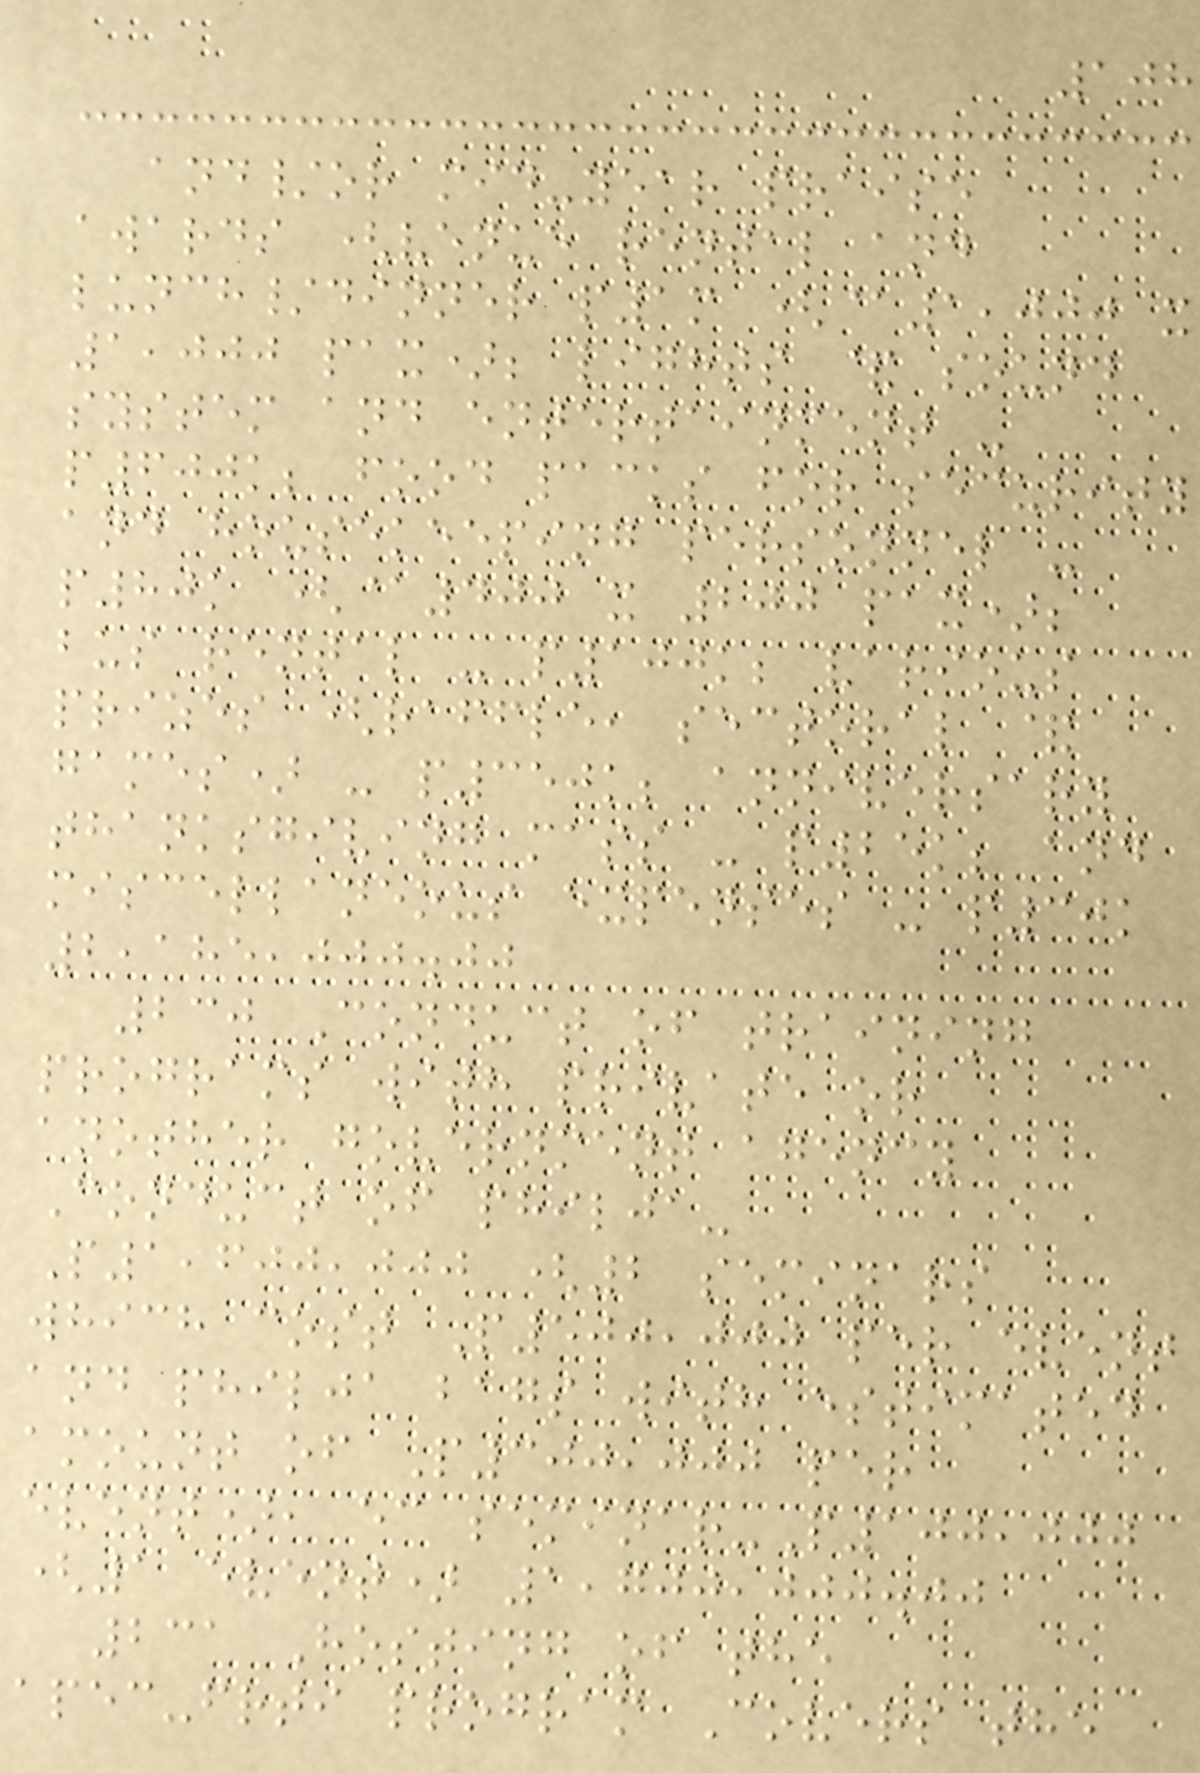108
and/or mid-year praise
awards (venue rental and
lunch/dinner p1m (@1,000 x
1,000 pax); lights & sound
system and entertainment -
p600k; food packs for security
and housekeeping personnel -
p80k (@400 x 200 pax);
bus rental - p100k; various
prizes (raffle, sectoral &
games) - p350k; anniversary
thanksgiving mass - p25k; and
miscellaneous expenses - p30k
2,185,000.00
230 Conduct of training
programs with private or
another government agency
Conduct of philja-
P1,600,000 (2 seminars
which cost P500,000 per event
and philja bags with estimated
amount of P300,000 per
event), ec seminar-P100,000
(1 event) 1,700,000.00
231 Hosting of the
apec-frti program Covers the
